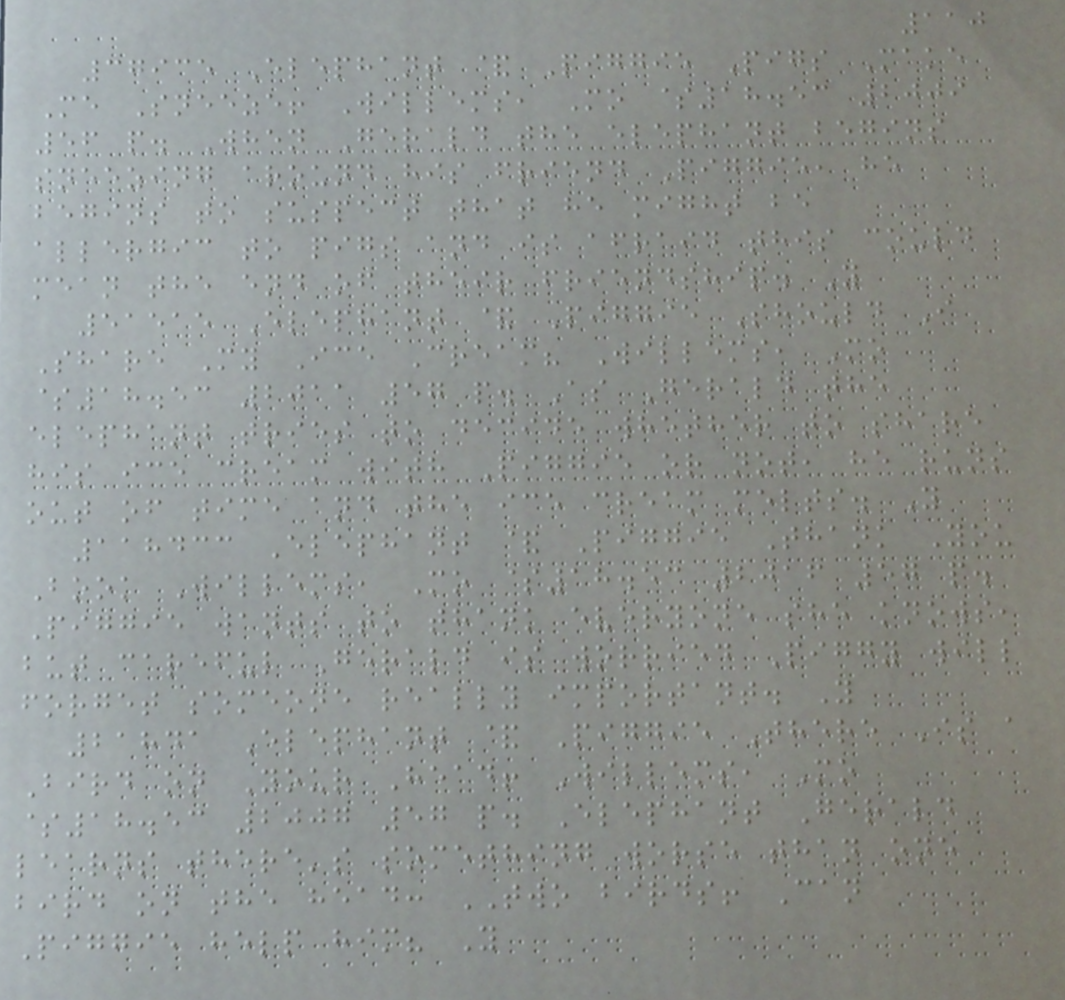110
37935 Elephant & Piggie Pigs Make
Me Sneeze! Willems, Mo $18.53 2009
56 p. When Gerald the elephant begins
sneezing around his friend Piggie, he
begins to suspect that he might be
allergic to pigs and is afraid this could
mean the end of their friendship. Y
51515 Elephant & Piggie Should I
Share My Ice Cream? Willems, Mo
$18.53 2011 57 p. As Gerald the
elephant tries to decide whether to share
his ice cream with Piggie or not, he runs
out of time and the ice cream melts. Y
118433 Elephant & Piggie Thank You
Book Willems, Mo $18.53 2016 57 p.
Piggie wants to thank everyone she knows,
but careful Gerald is worried Piggy will
forget someone really important. Y
21841 Elephant & Piggie There Is a
Bird on Your Head! Willems, Mo
$18.53 2007 57 p. Elephant Gerald
learns there's something worse than one
bird on the head: TWO birds! Can
Piggie help him? Y
